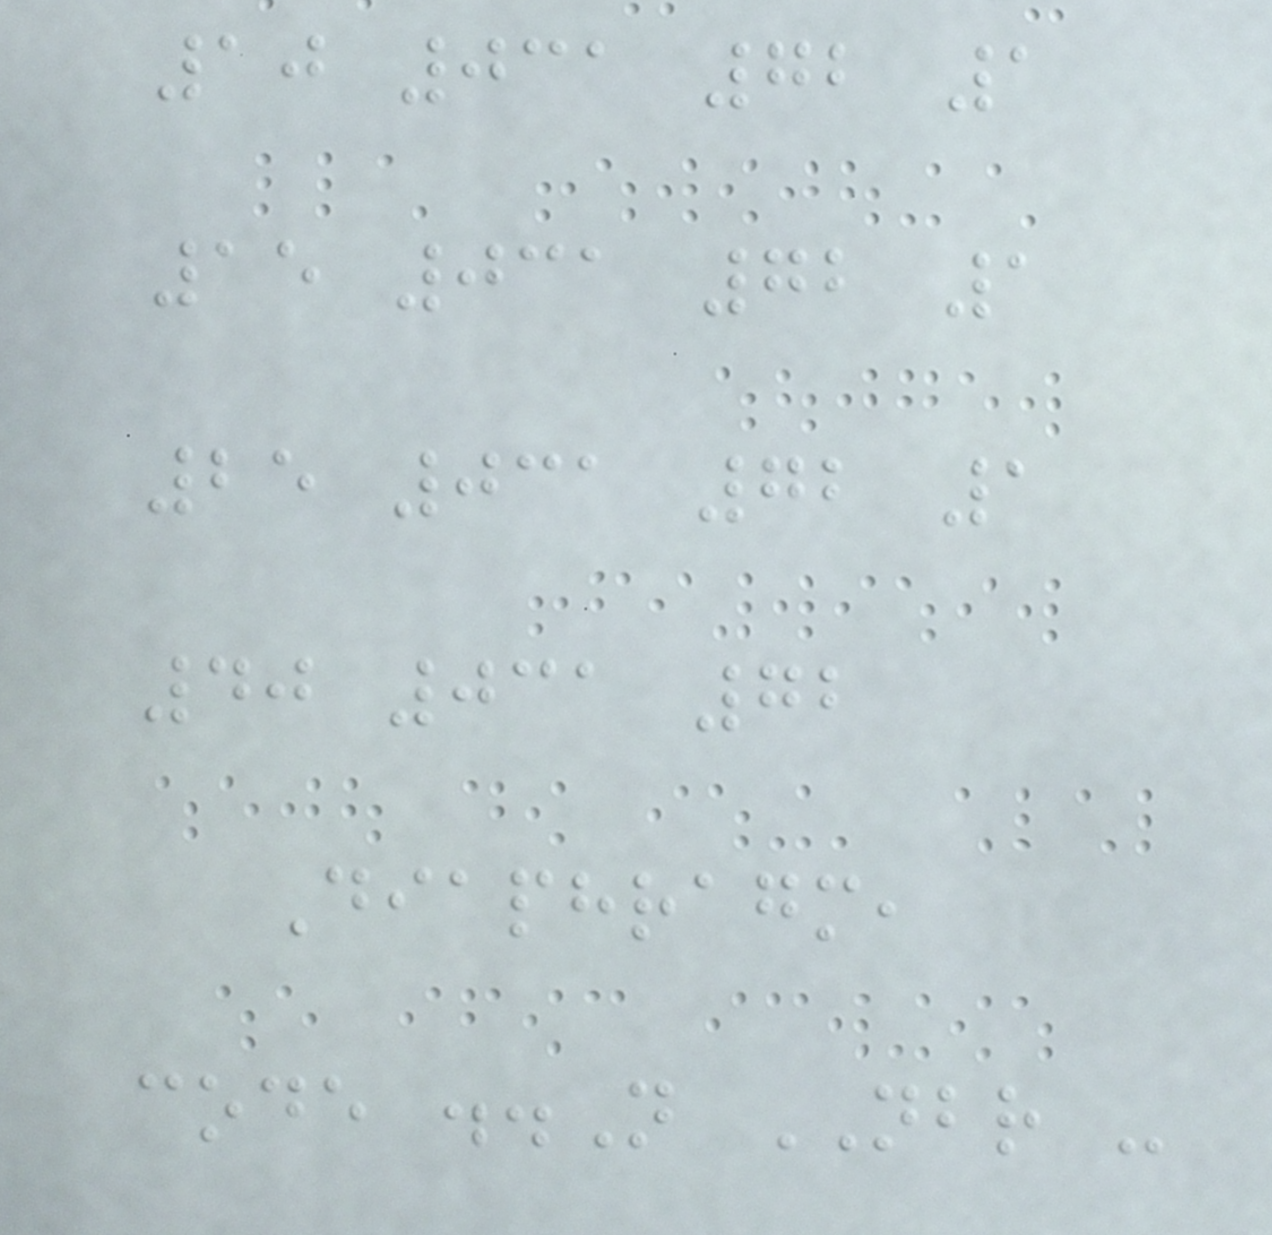10 031 72 1
15 031 72 1
25 031 72 1
40 031 72
Diaphragm,
code ..N NBR -
